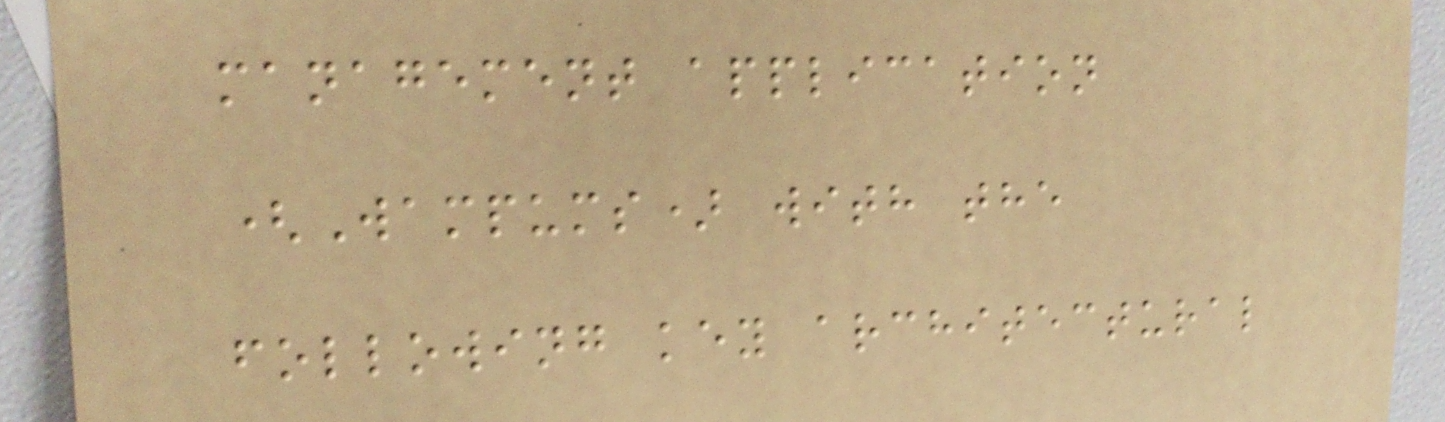management application
(Wampums) with the
following key architectural
